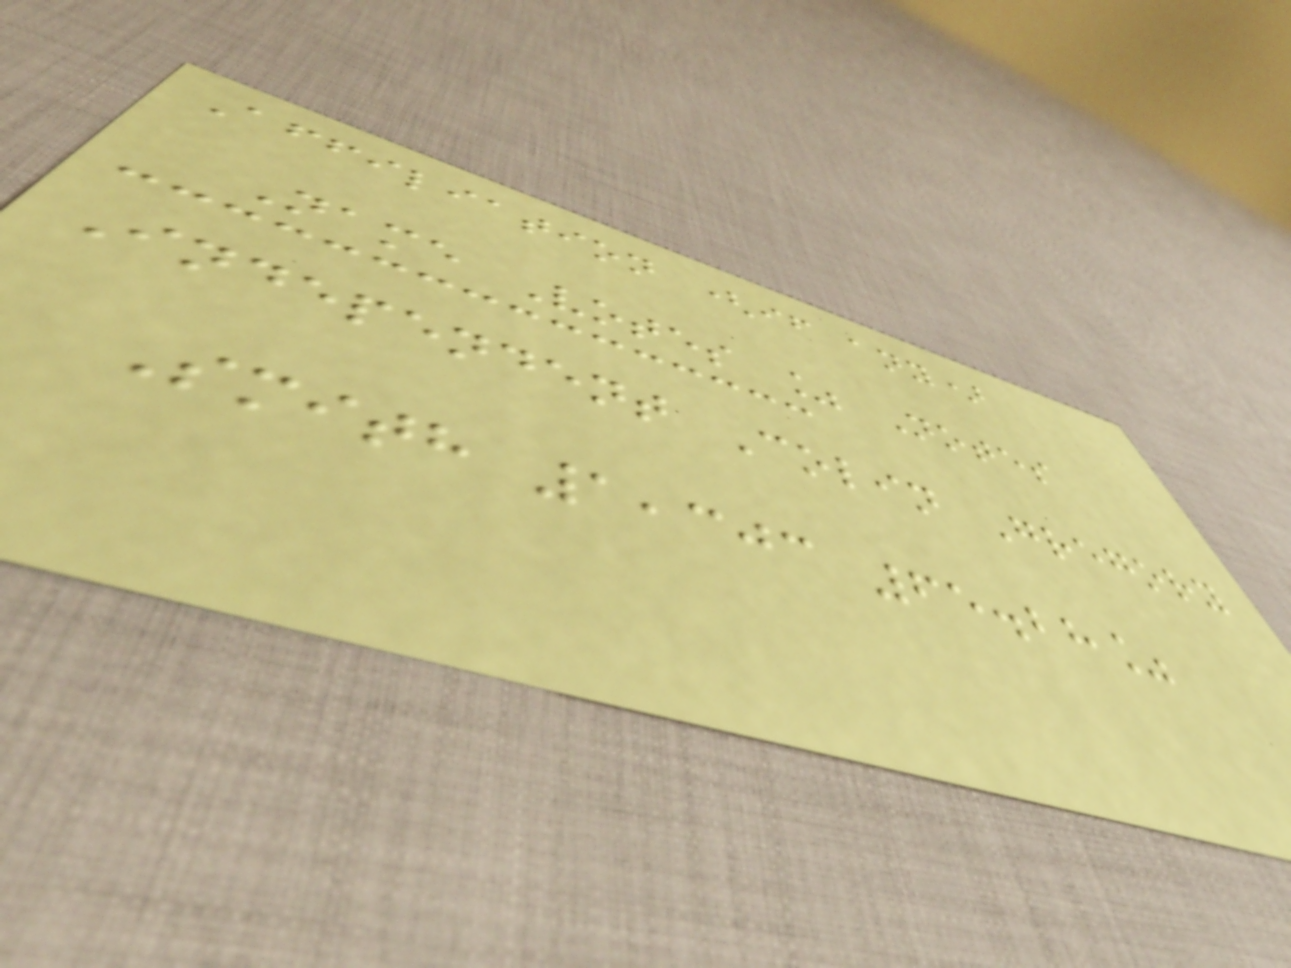Affiliation (if any)
Name Votes % Notes
Independent Colin Gregory
Smith 1,303 65.28%
